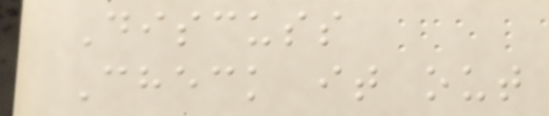Discuss
Check it out
